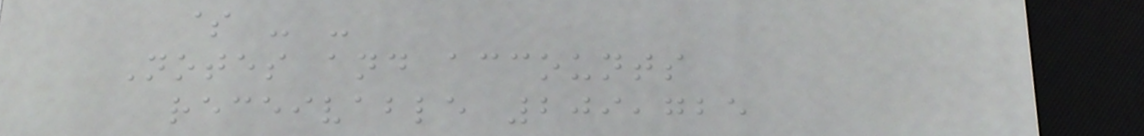$ - -
Notes and accounts
receivable 209,725
